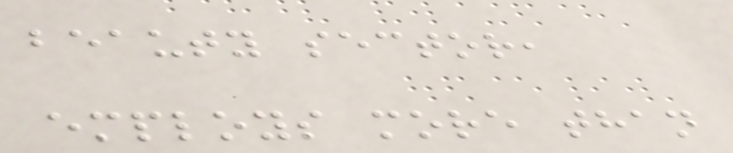beauty sector,
employs more than
